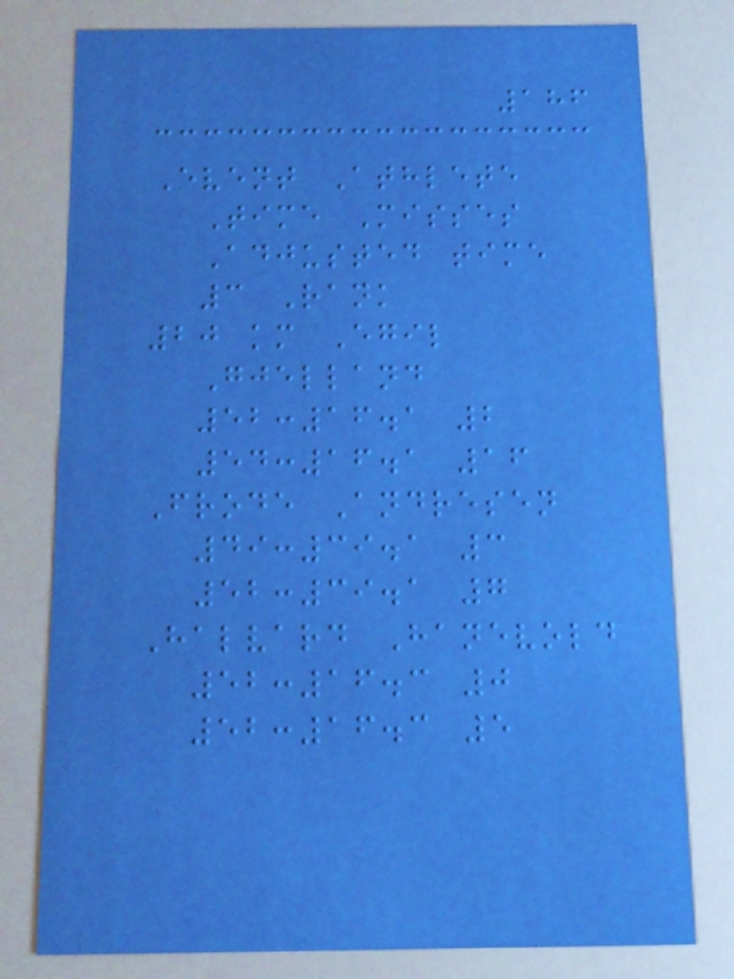186
Event Athlete
Time Misses
Adjusted time
3 Rank
20 km Egil
Gjelland
52:16.1 2
54:16.1 16
Frode Andresen
49:39.1 3
52:39.1 7
Halvard Hanevold
52:16.3 0
52:16.3 5
